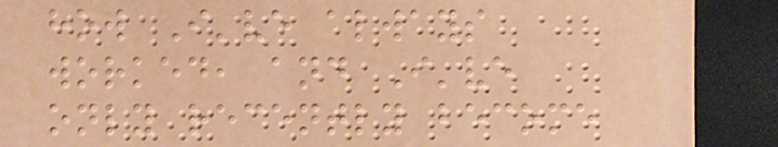how I've always
worked, and I've
only recently become
